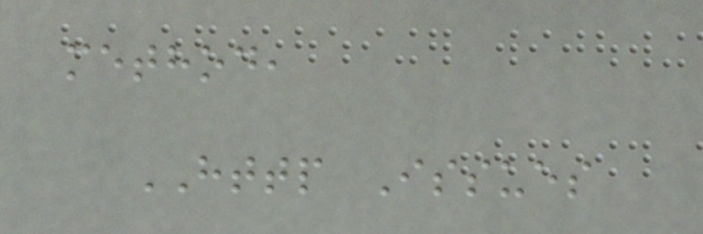method,
HTTP Issues
